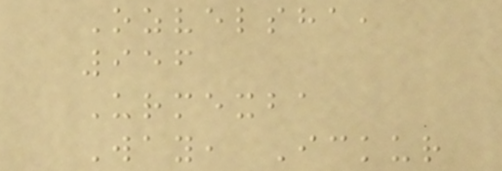Ozvelsha,
956
Urmexba
Way, Ickur
